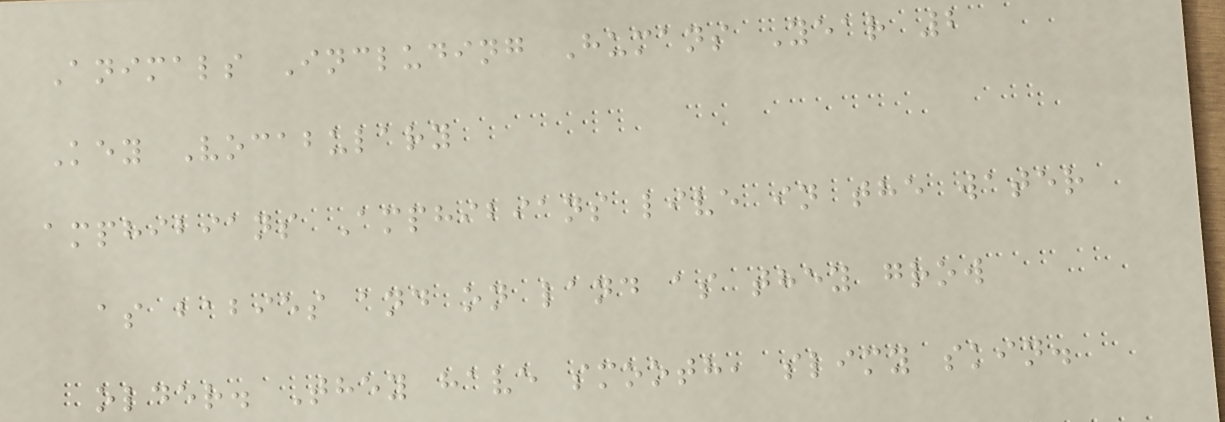Animals Including Humans Year 2
Key Vocabulary
amphibians Amphibians live in the water
as babies and on land as they grow
older. They have smooth, slimy skin.
